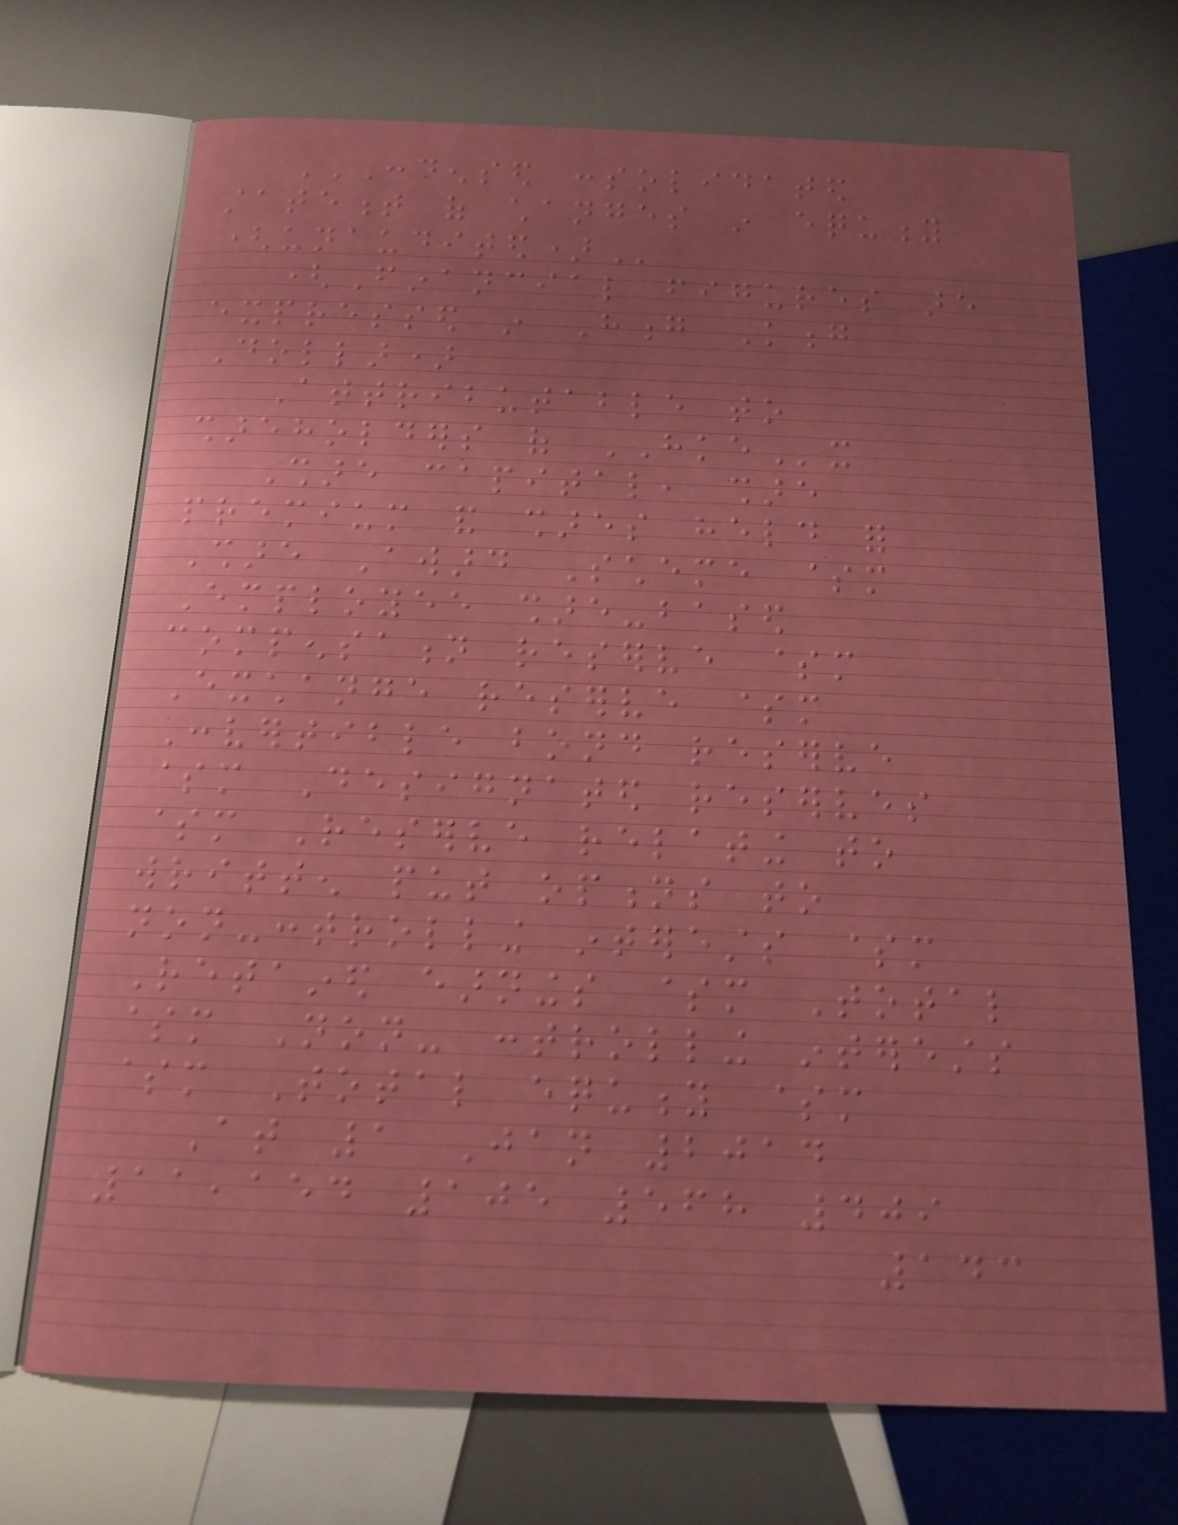CONDENSED CONSOLIDATED
STATEMENT OF CHANGES IN EQUITY
(UNAUDITED)
(Financial figures are
expressed in Hong Kong
Dollar)
Attributable to
shareholders of HKEx
Share capital, share
premium and shares held for
Share Award Scheme $m
Employee share-based
compensation reserve $m
Exchange reserve $m
Convertible bond reserve
$m Designated reserves
$m Reserve relating to
written put options to
non-controlling interests $m
Retained earnings $m Total
$m Non- controlling interests
$m Total equity $m
At 1 Jan 2014
11,154 105 568 409
143
